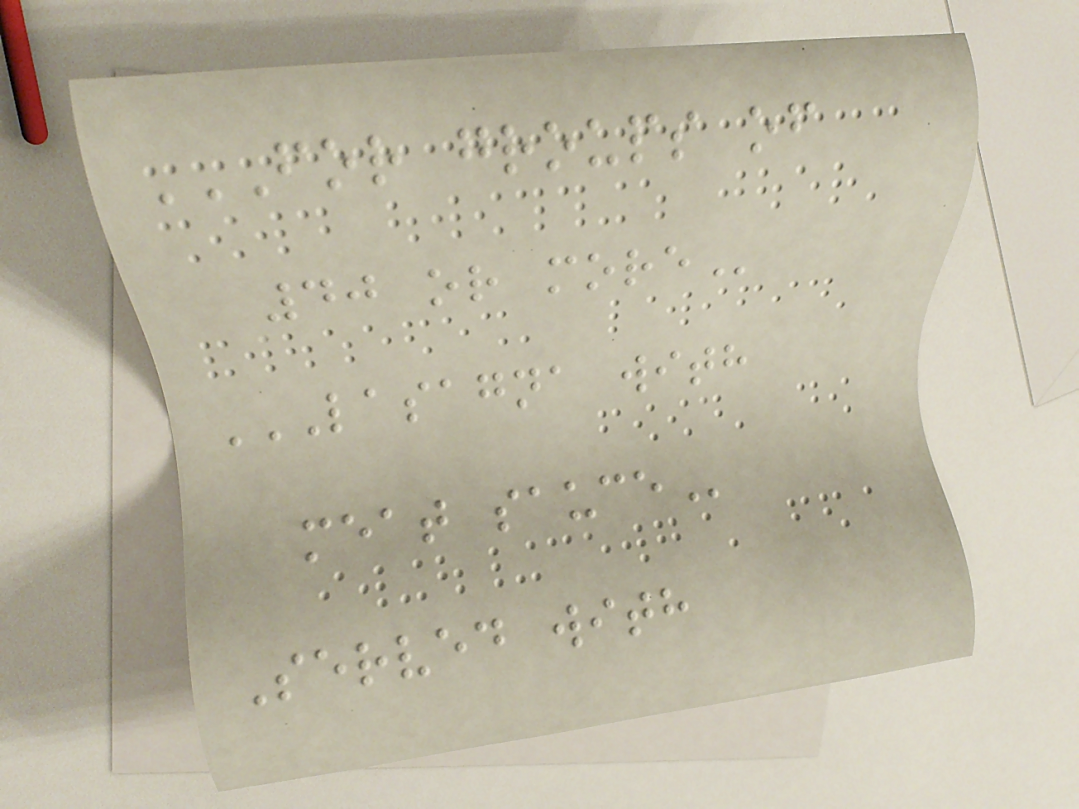FOR GROUPS OF
40 OR MORE
LASAGNA WITH
MEAT SAUCE
Served with
